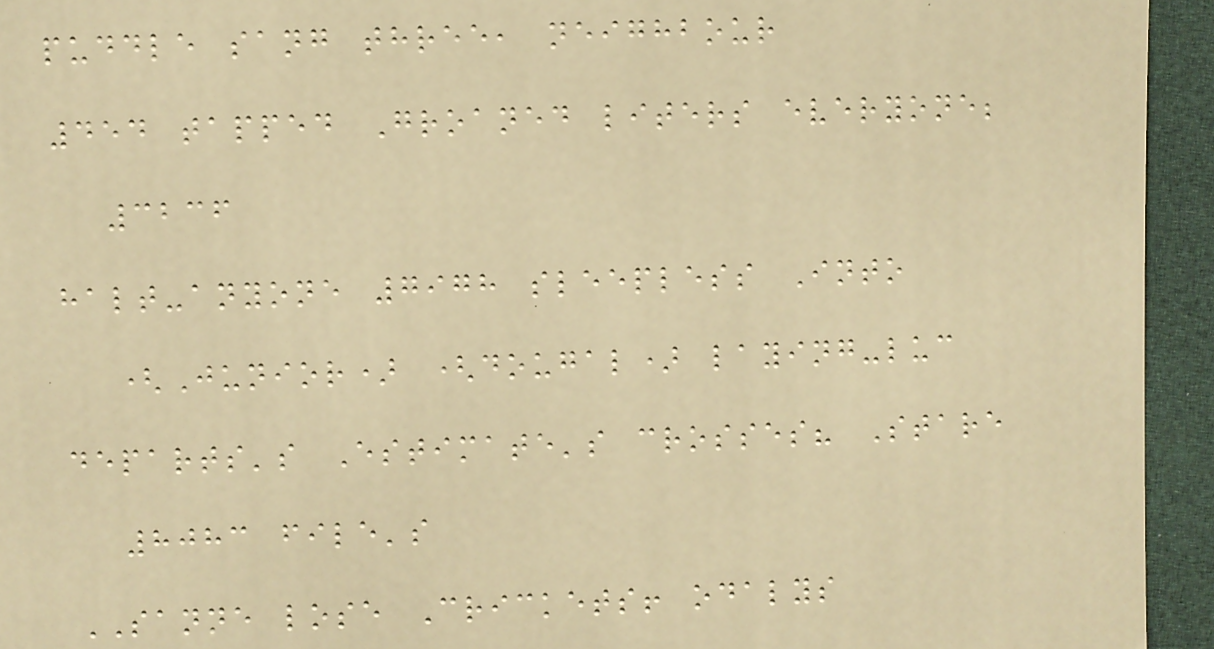puddle sang three, neighbour
454 tapped Groaned liters everyone;
3236
halt-anyone 7978 sleepless Into
(Junior) (dougal) laying-luc
departs's Estimate's crosses? Stare
8083 file's
SANNE lose Crickets! odalys
